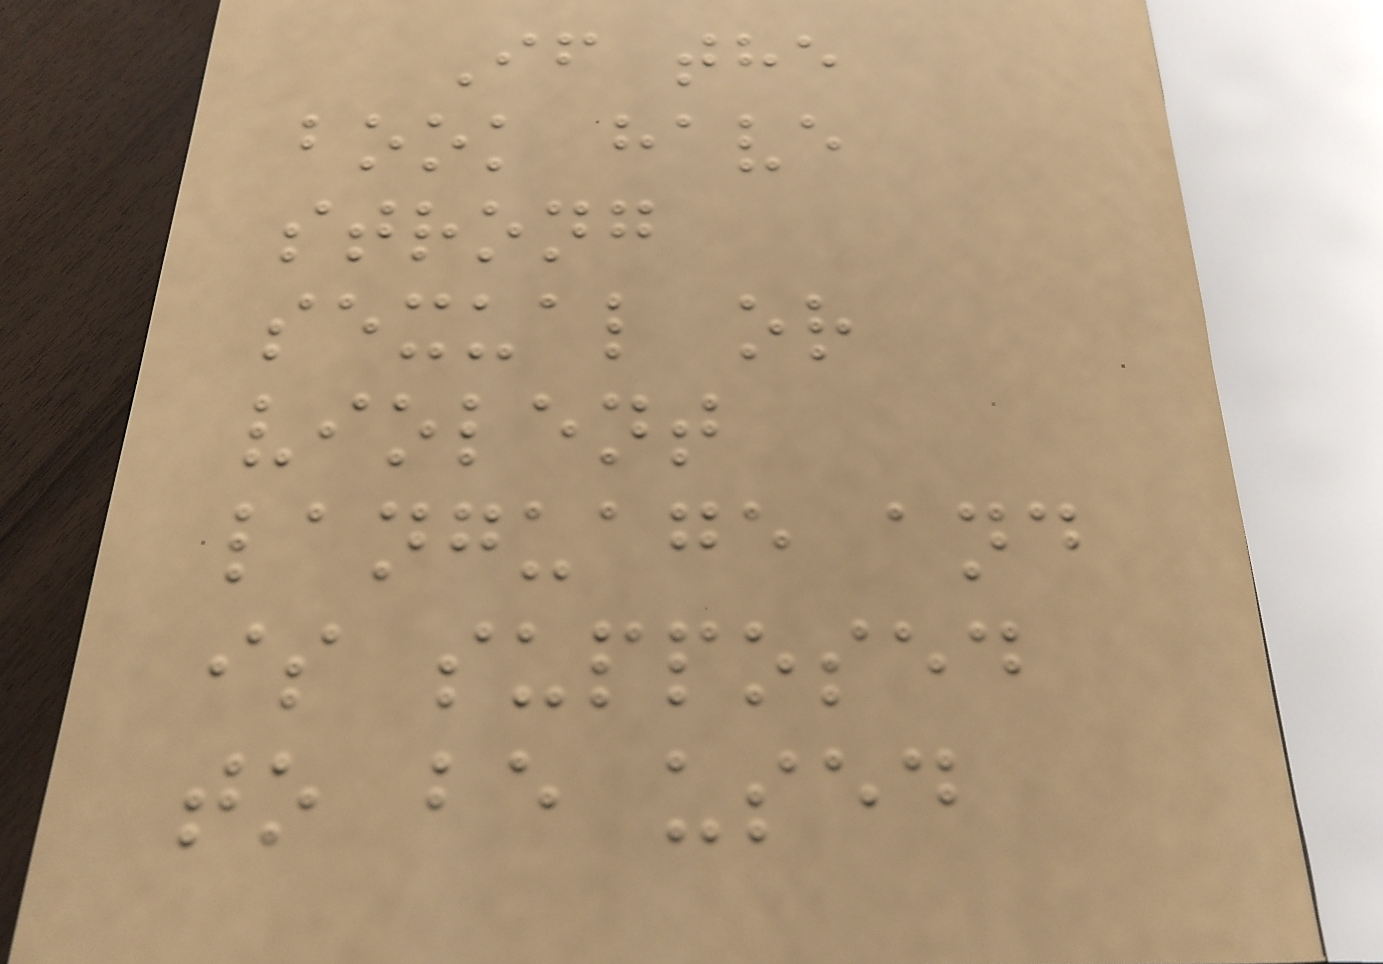If the
book have
strong
sexual or
violent
language and
is supposed
to be used
